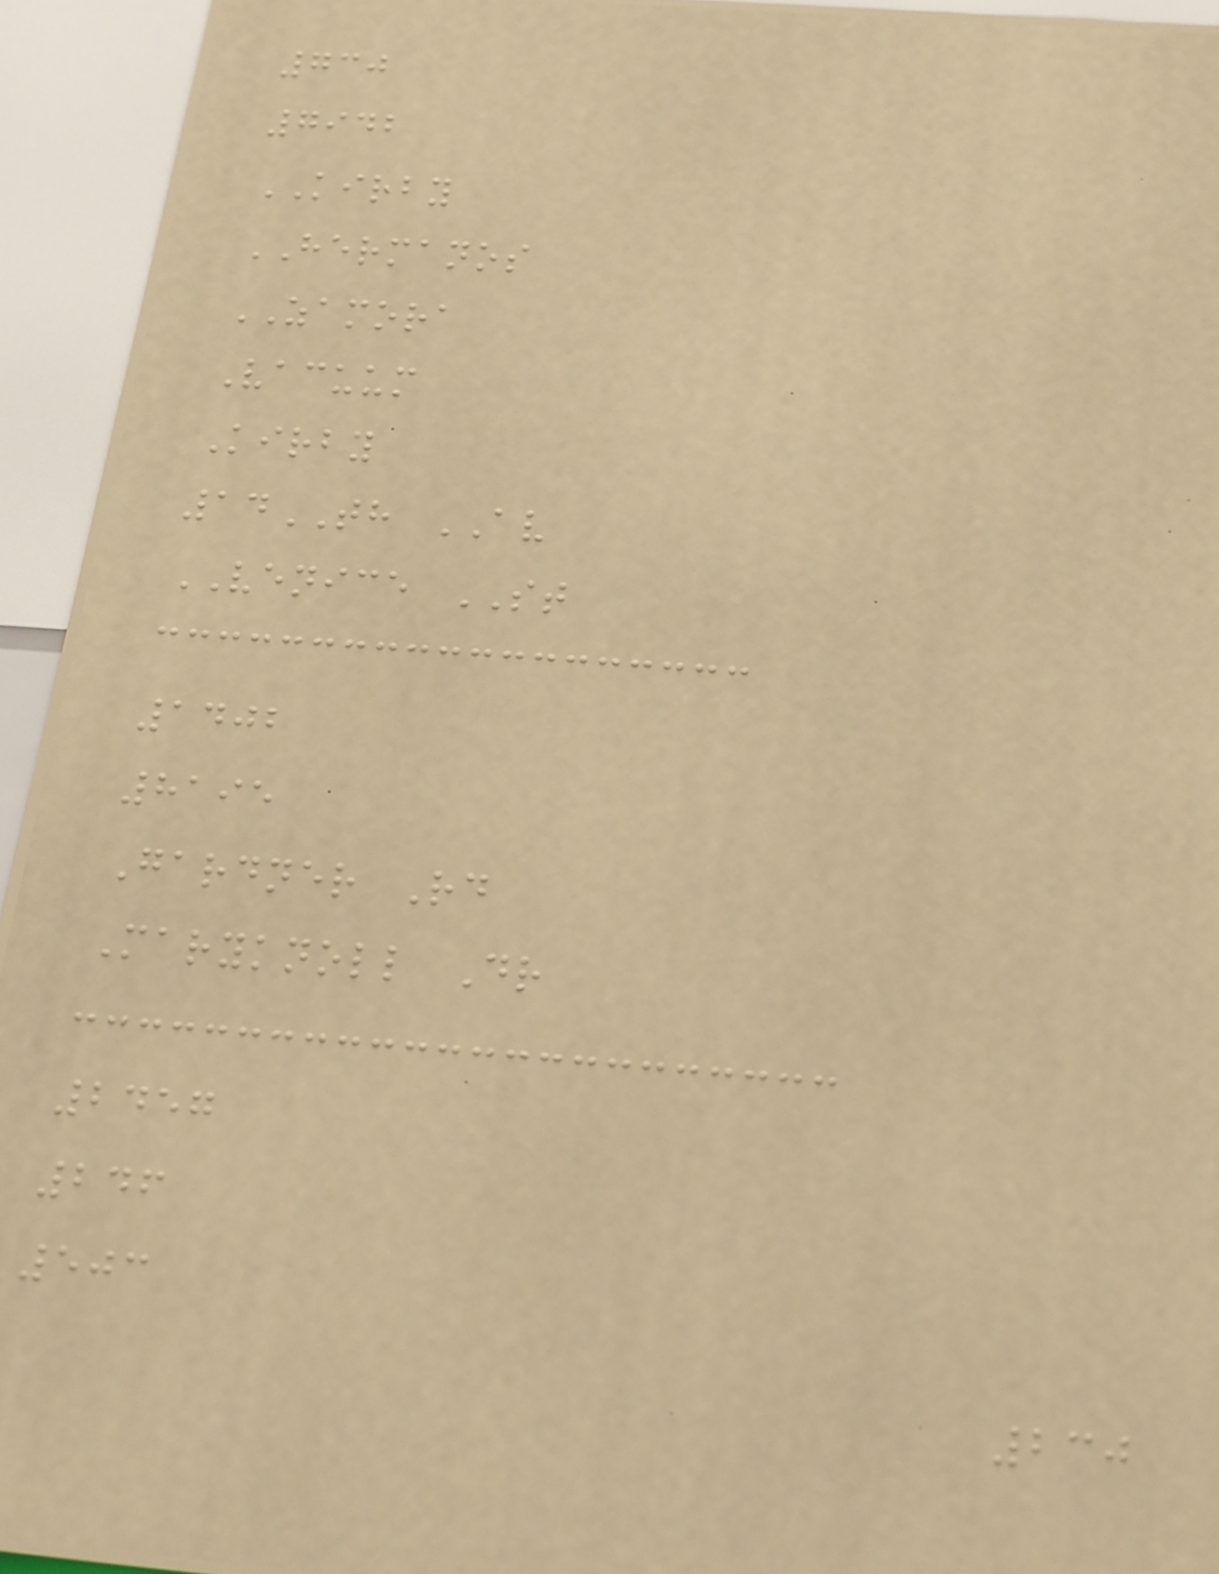730
7942
KIRBY
HERMANOS
ZAMORA
Vacuum
Kirby
14TH AV
VENICE ST
1402
8195
Gardner Rd
Maryknoll Dr
2457
246
503
230
